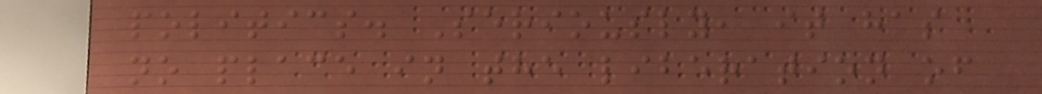politics. Seriously, it has
no place in the liberation of
